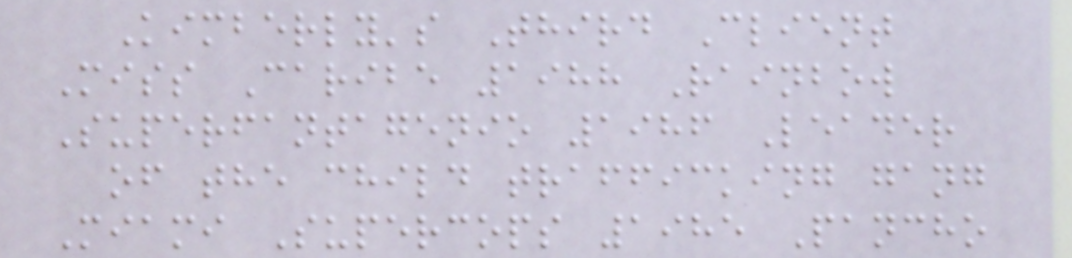Kimberly's Third Client
Miss Caribe 1988 Rainbow
Superfantagenio 1986 Leader
of the child trafficking gang
Miami Supercops 1985 Pancho
